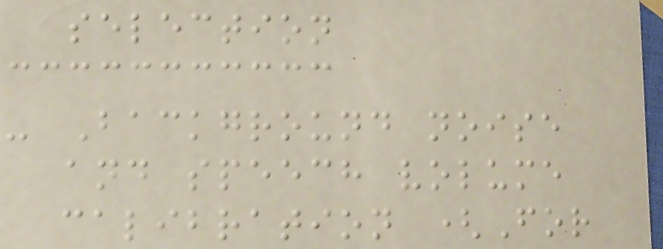selection
- Background noise
and speech volume
calibration (For
